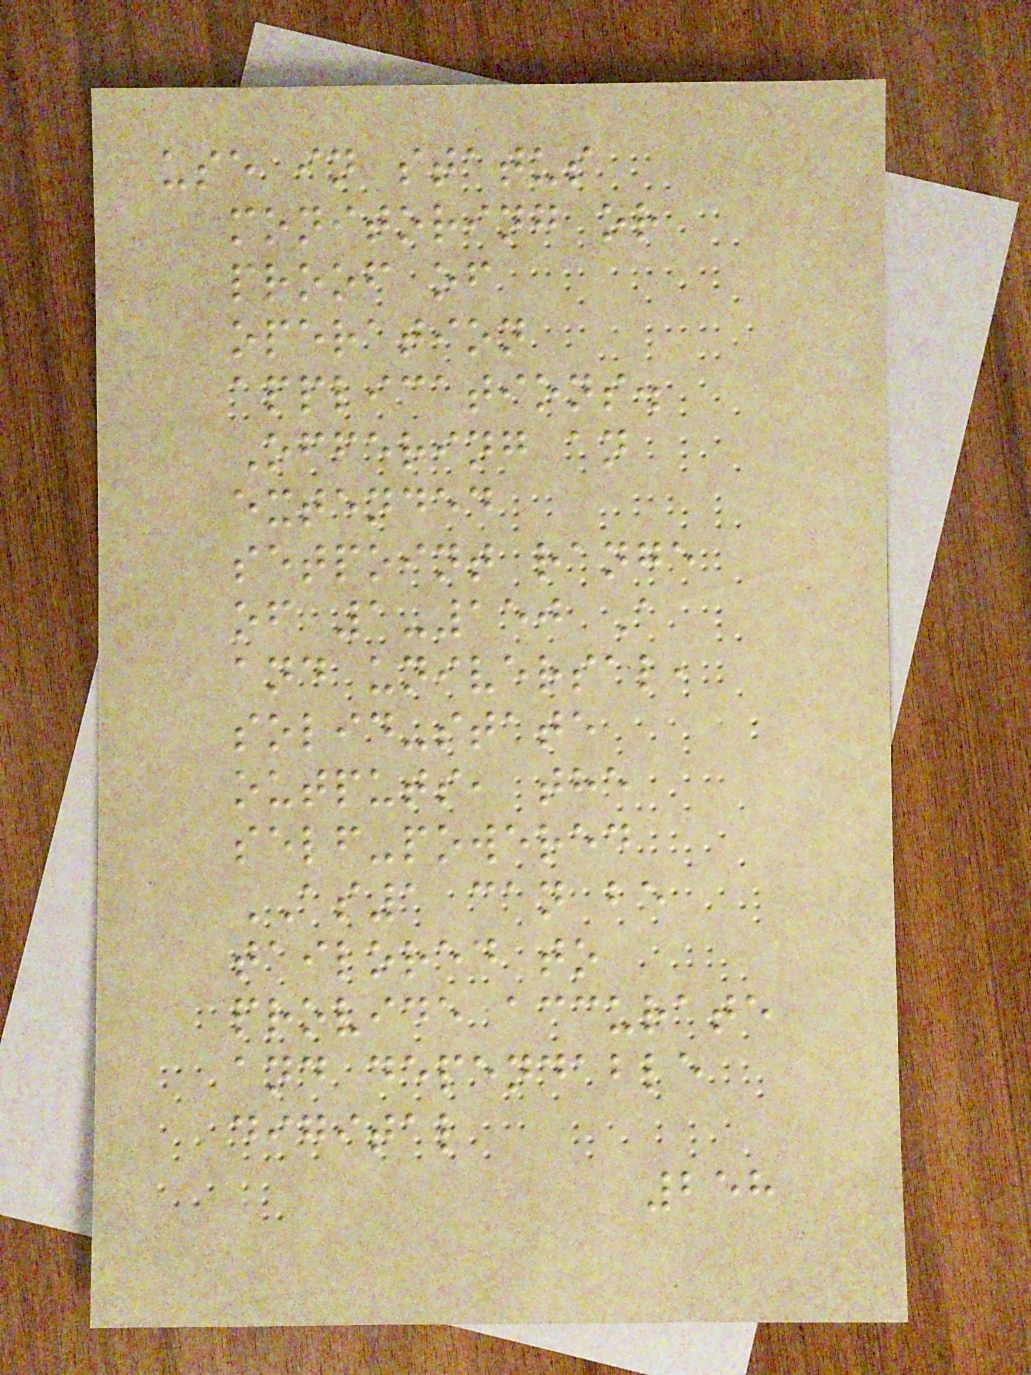use in status
monitoring or
proof of
operation
applications.
Offering an
extended
setpoint range
of 1-150 A
and universal,
solid-state
outputs, the
self-powered
AS1 can be
tailored to
provide accurate
and dependable
digital
258
